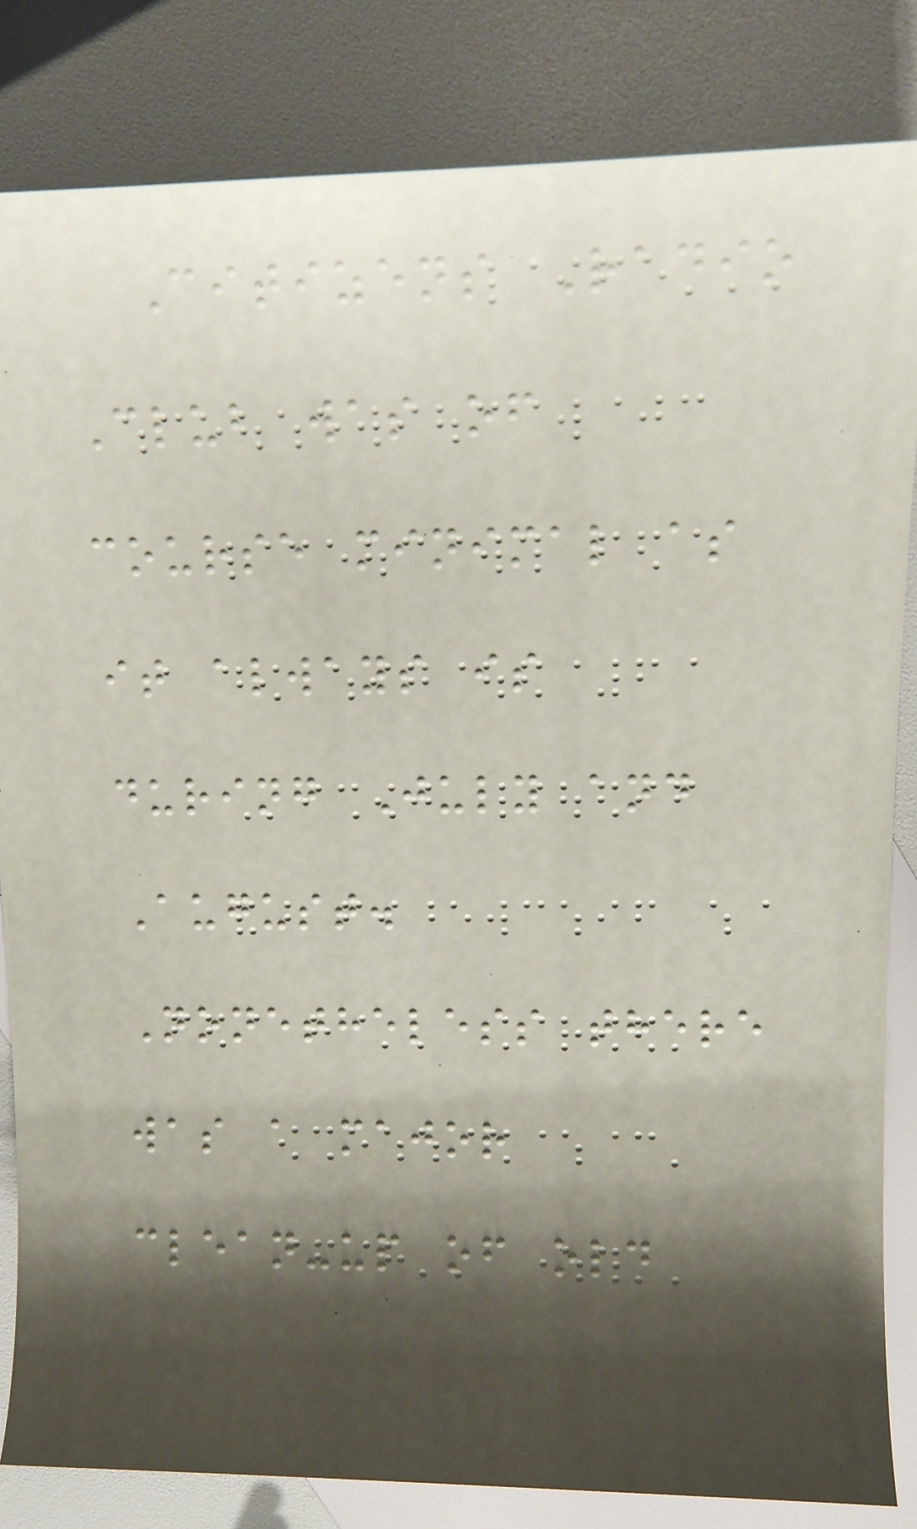Citizens Radio
Club was of
course minimal as
it always is
during July and
August.
Nonetheless there
was a major
clean-up of old
